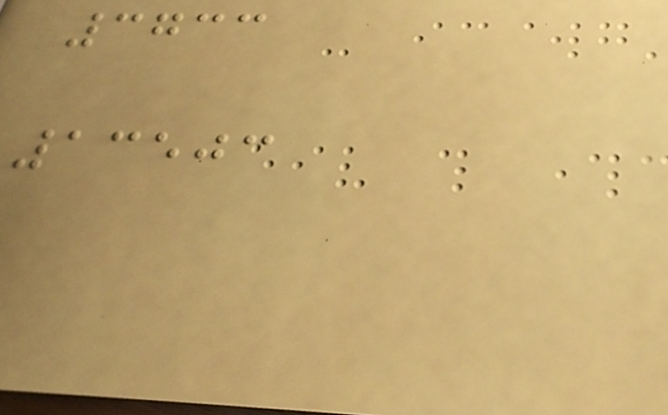3733
13503
